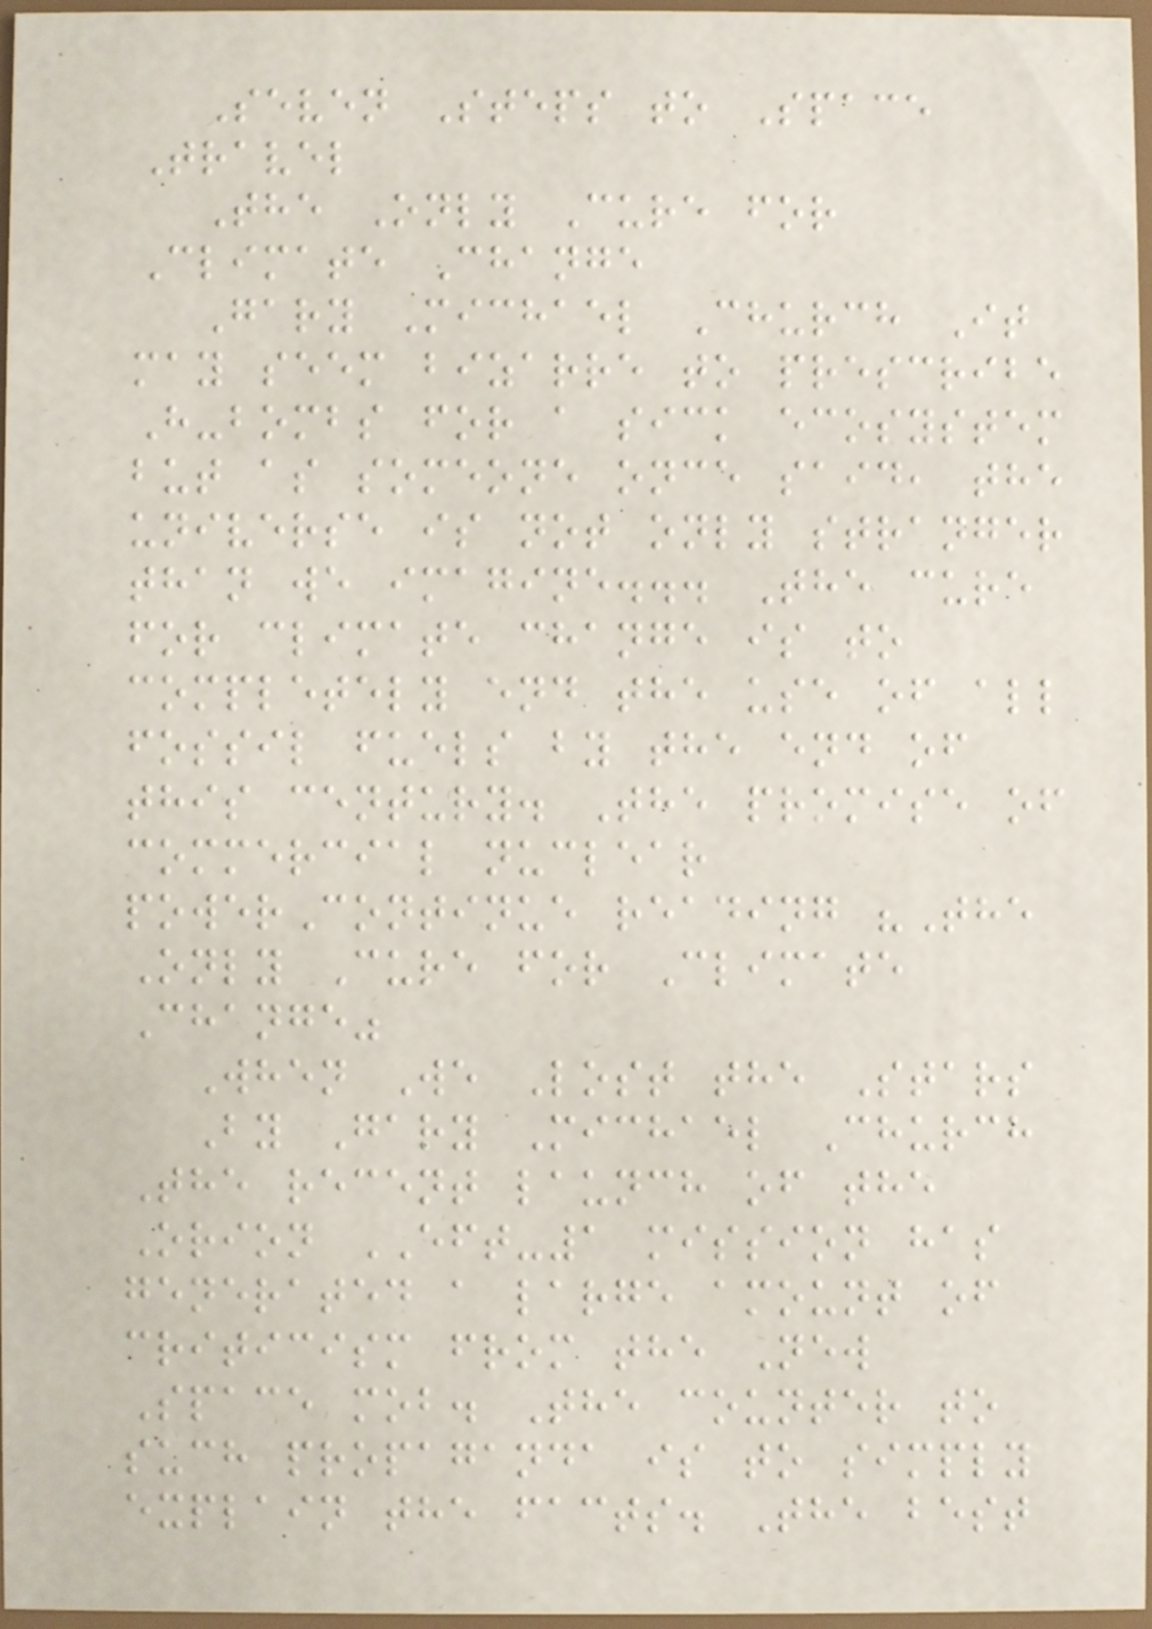Seven Steps to Space
Travel
The Only Cure for
Climate Change
Gary Michael Church It
may seem bizarre to prescribe
H-bombs for a sick ecosystem
but as someone once said, the
universe is not only stranger
than we imagine... The cure
for climate change is to
completely end the use of all
fossil fuels by the end of
this century. The promise of
commercial nuclear
powerContinue reading "The
Only Cure for Climate
Change"
When We Lost the Stars
By Gary Michael Church
The recent launch of the
Orion EFT-1 mission has
generated a large amount of
criticism from the New
Space mob. The counter to
such propaganda is to simply
explain the facts. The best
